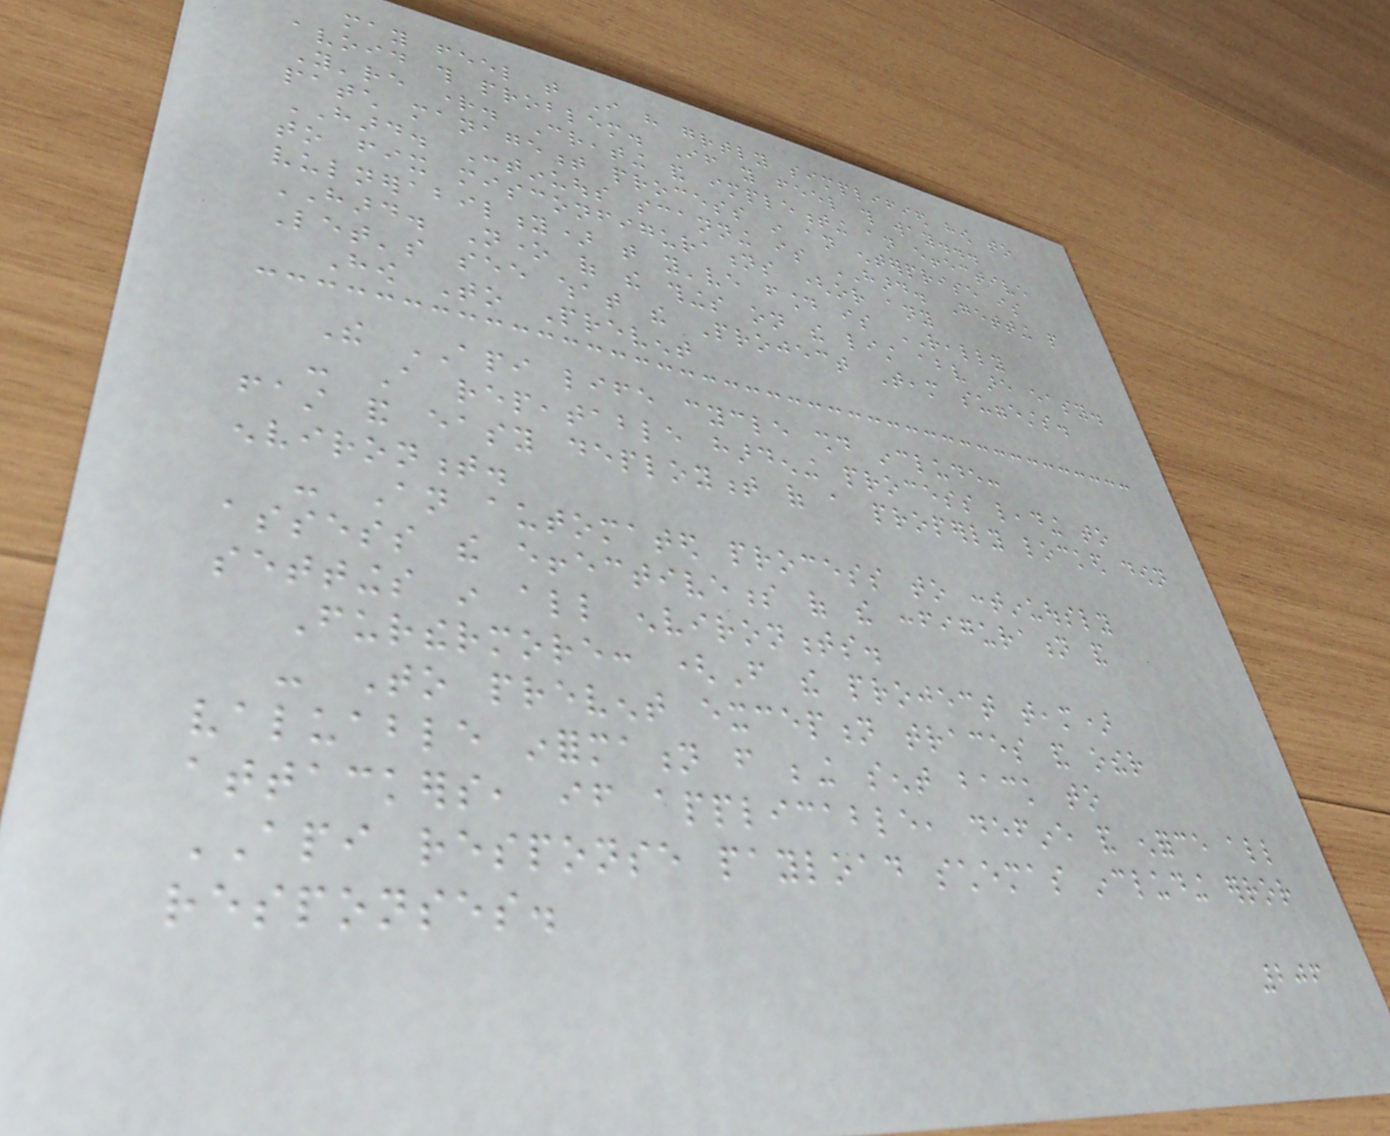may feel that I have greatly simplified how to
avoid this problem. If you feel this way...
You're right. Creating and implementing an effective
patch management process in an enterprise is
HARD. Continuous scanning is HARD. Getting people
to fix misconfigurations (or any
vulnerability) that you've found is REALLY
HARD. None of the things on the list above are easy.
Let's see what the Project Team suggests.
How To Prevent
The API life cycle should include:
- A repeatable hardening process leading to
fast and easy deployment of a properly locked down
environment.
- An automated process to continuously
assess the effectiveness of the configuration and
settings in all environments.
Furthermore: (From the project team)
- To prevent exception traces and other
valuable information from being sent back to
attackers, if applicable, define and enforce all
API response payload schemas including error
responses.
206
